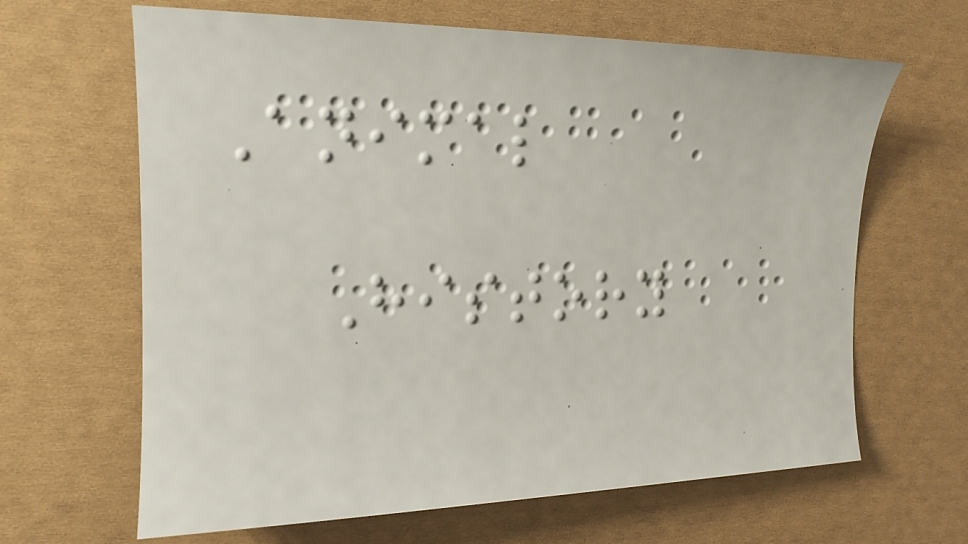Animal
History
